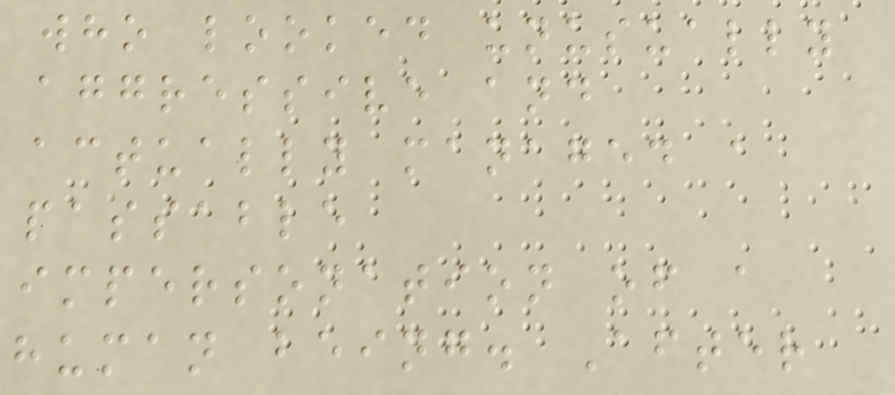who looked unusually
aggressive and
actually managed a
passable
impersonation of a
human being. After
